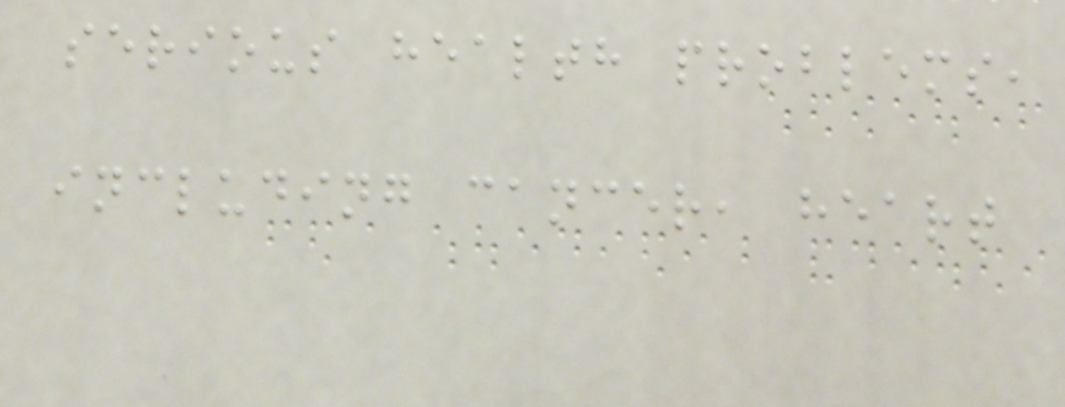serious health problems,
including cancer, heart
